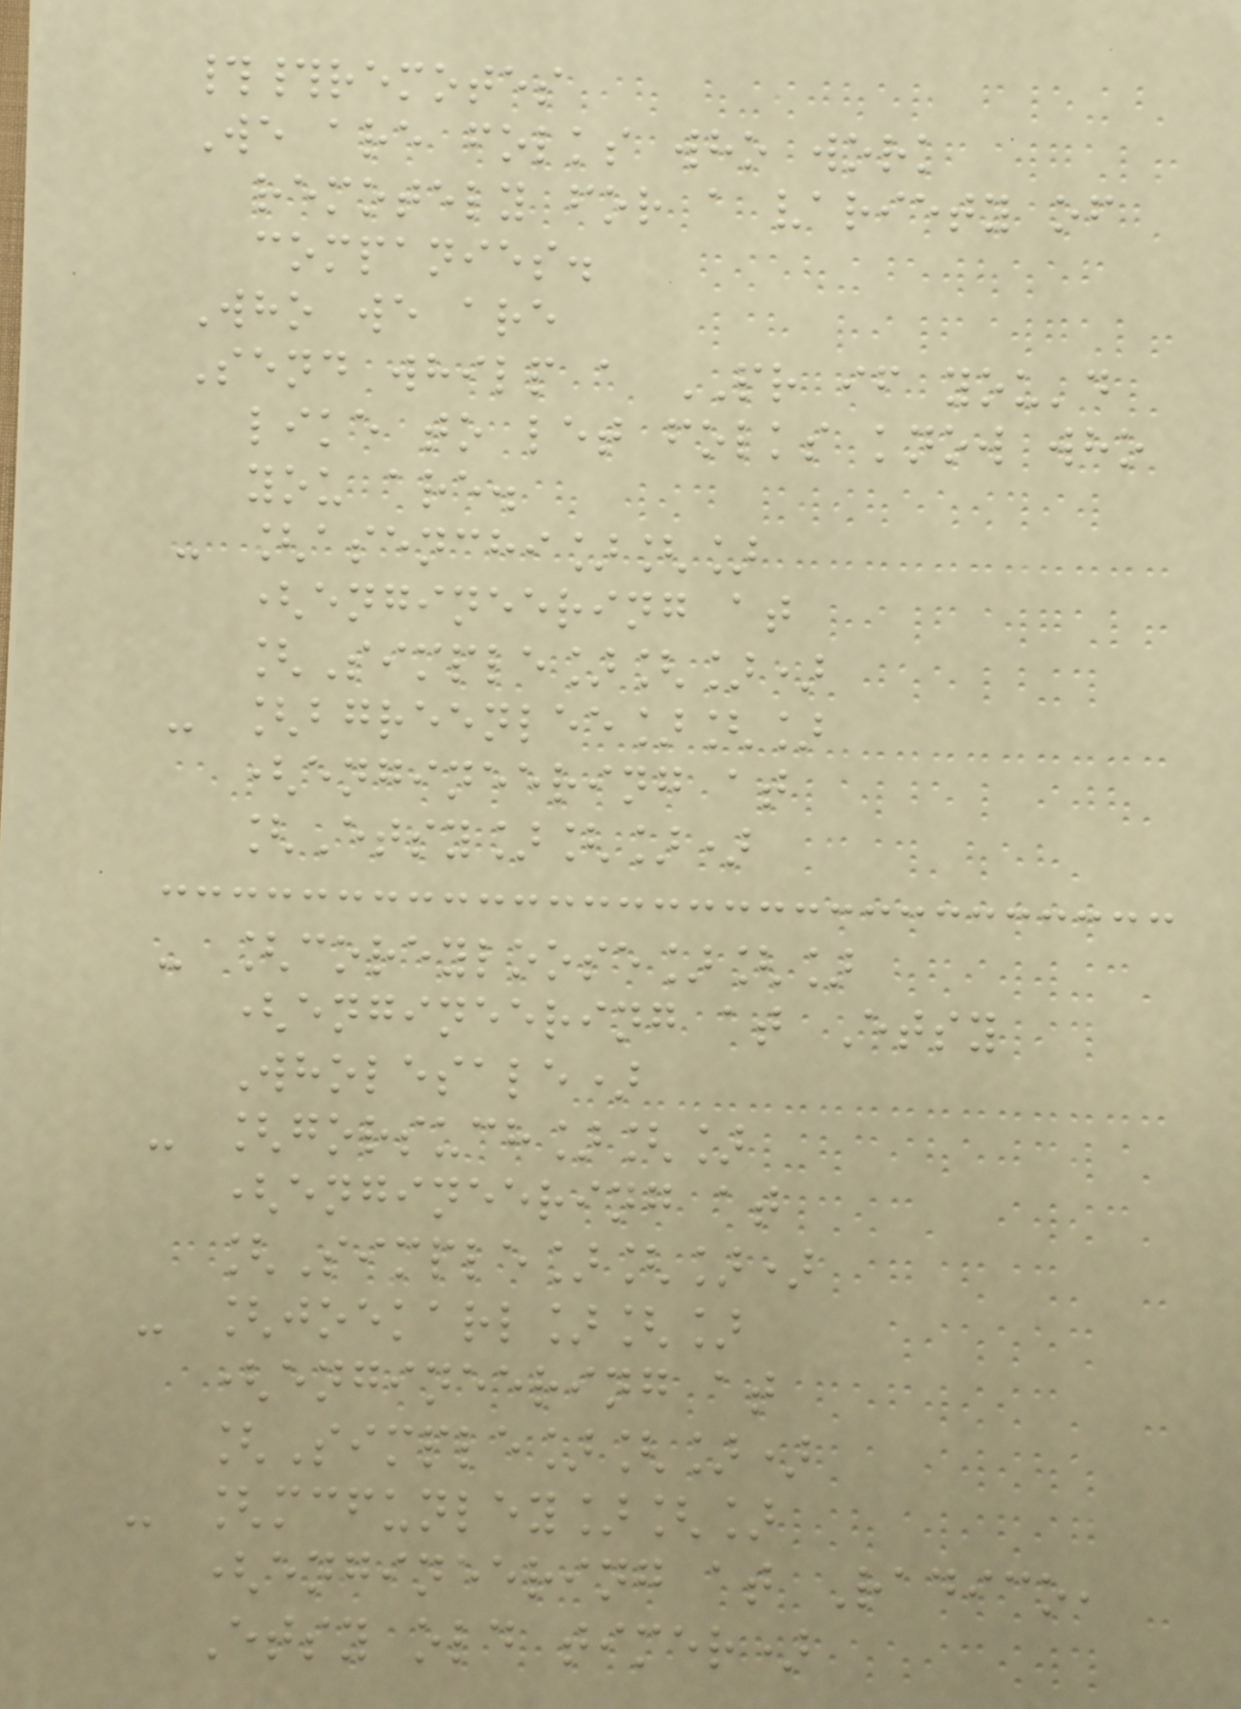##remotes
We are folks who work
remotely for a variety of
companies.
Who we are
Send whilp a PR if you'd
like to let folks know who
you are.
- [asenchi][]
(engineering at
[Simple][])
- [bgreenlee][]
(engineering at
[Etsy][])
- [coreyloose][]
(engineering at Etsy
Wholesale)
- [gorsuch][]
(engineering at
[Simple][])
- [joekarl][]
(engineering at
[Simple][])
- [mcfunley][]
(engineering at Radico,
Etsy old timer)
